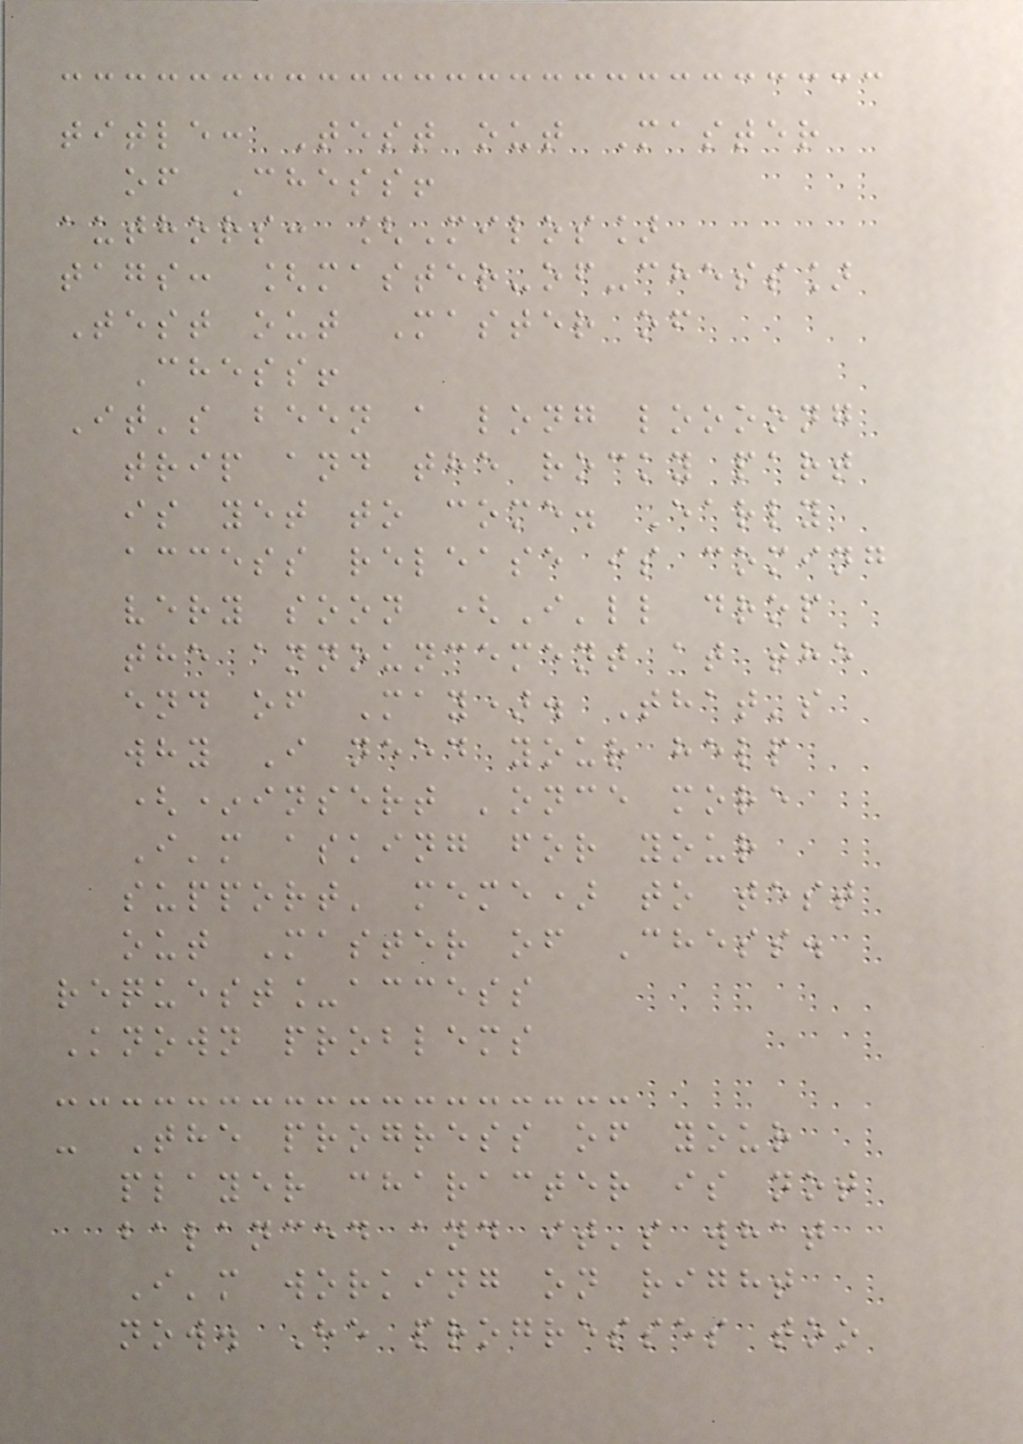title: Test out Master
of Chess!
authors: [Milos]
tags: [master-of-chess]
Test out Master of
Chess!
It's been a long loooong
trip and the rocky part
is yet to come. Early
access release is coming
very soon (I'll drop
the announcement at the
end of May). That's
why I need your help
(*insert 'once more
I'm asking for your
support' meme) to test
out Master of Chess.
request_access
Known problems
- The progress of your
player character is not
balanced and it's what
I'm working on right
now. He progresses too
